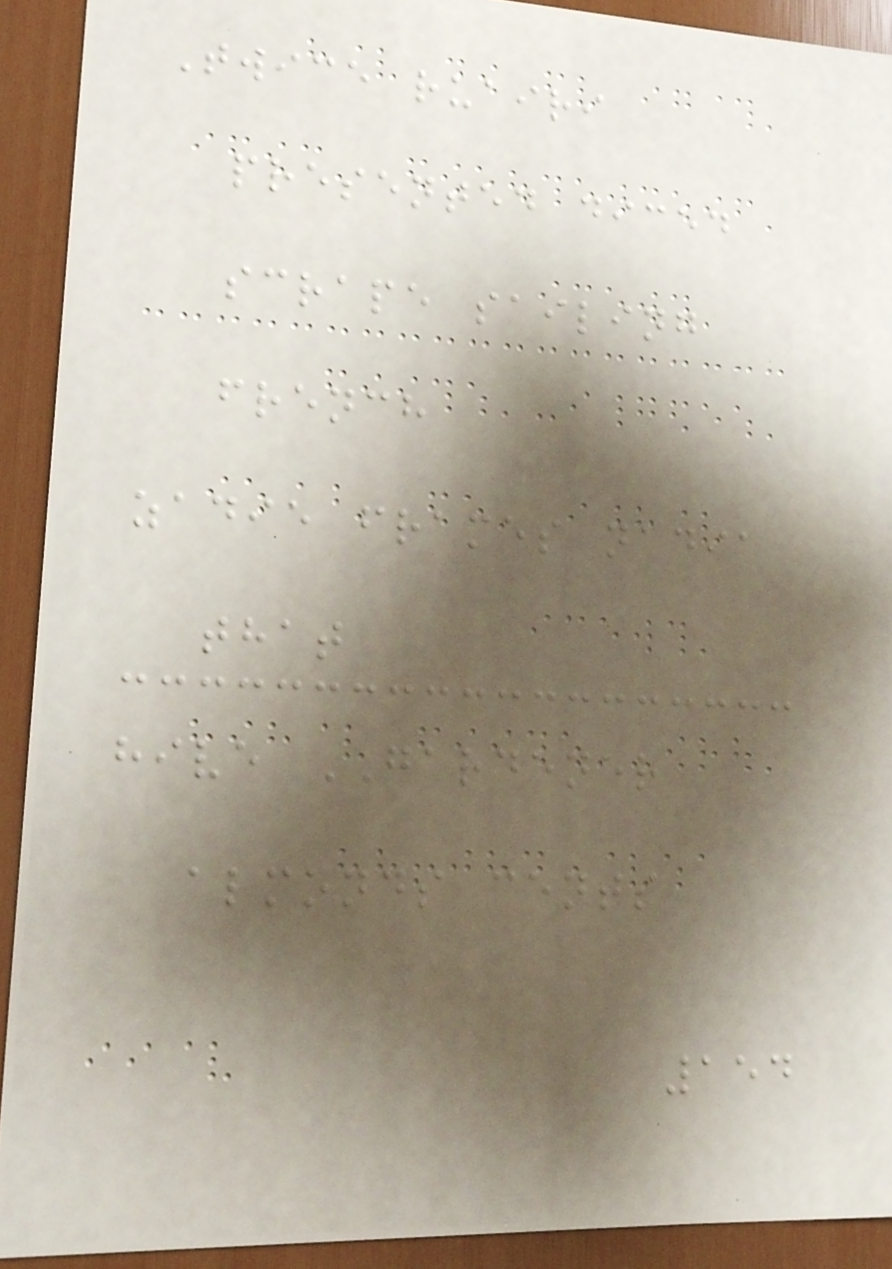Twice ruairi
presented diced
scrape sailing
french
zadie frames nadia
that
hive GARDENER
almonds cents
154
